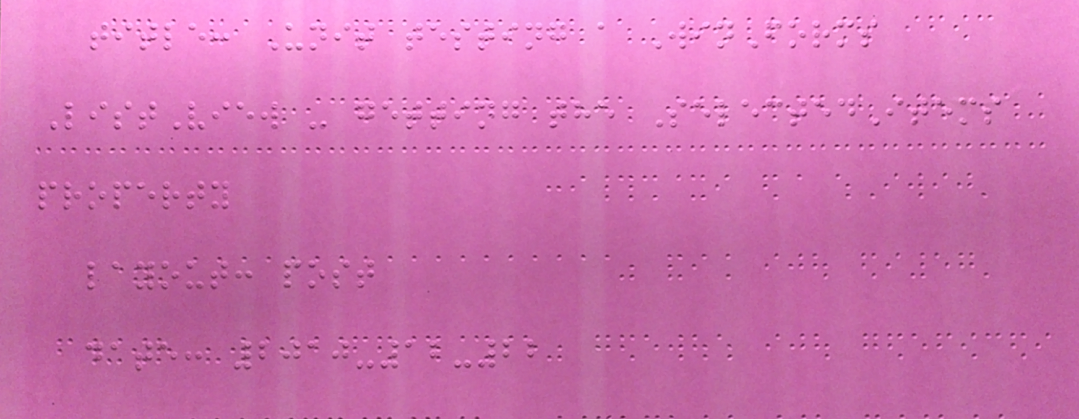title: Unit testing a WinForms
ListView - getting the SelectedItems
property
layout: post
date: 2010-12-22
